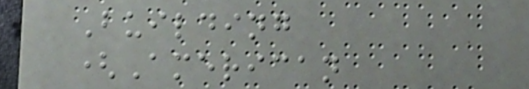Building
(American
